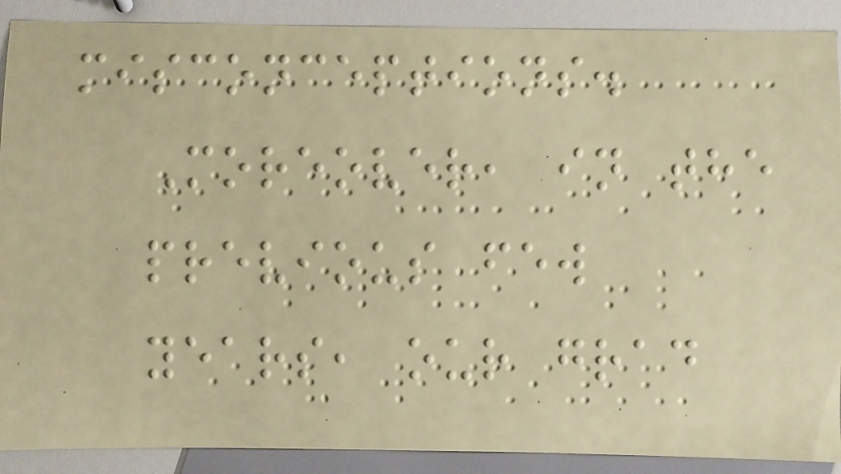misconceptions.
Moreover, in the
previous few
years, our grad
